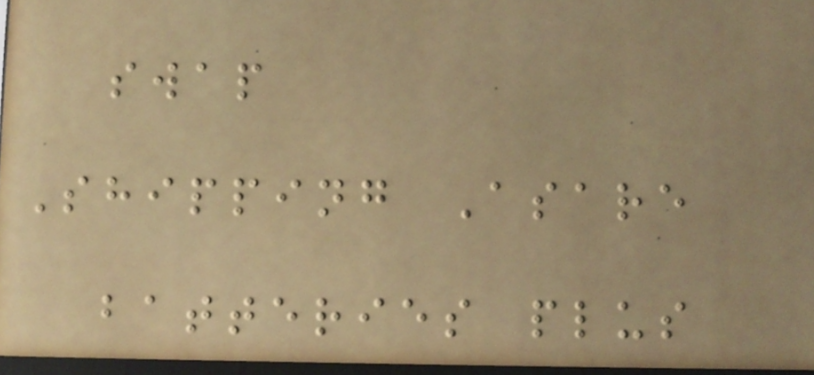swap
Shipping Asare
batteries plus
